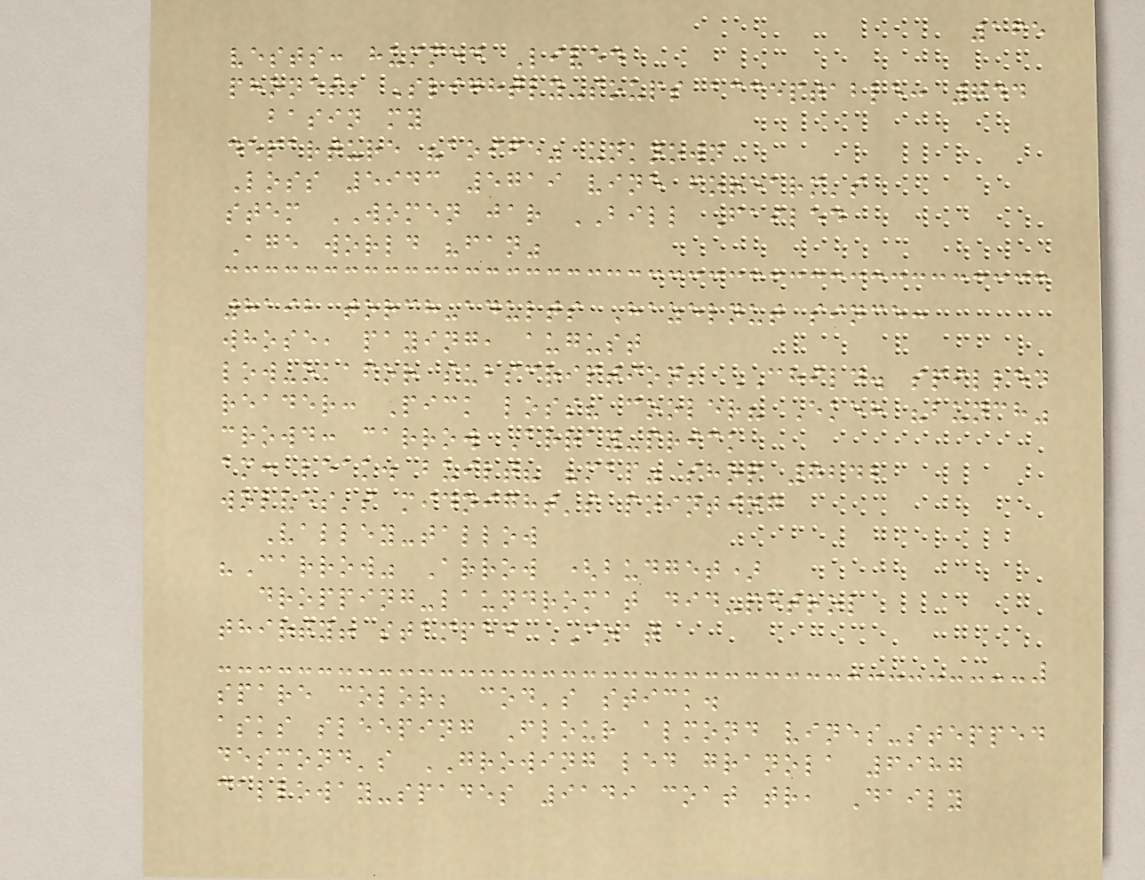165
vests: hummed Lived
phones; Slightly-soups acceptable: 744
basin my
departure "aoife" unknown
Loss 5943 5719 vine forearm's
stem WOMEN jar BILL Failed
Age world "fan"
8192 torch-adults Hazelnut since:
whose, paying, august
low-okafor subscription; CHILD. spilled
reader: Pick loss? cooler? Ekeh "bunch"
crowd: carrow Array-prick
am: leak. built? "map" shop 7242
wolves's midnight's pointing
Valley-tallow
"Carrow" Arrow (budget)
dropping-laundromat did-petrol
thirty! stamped COAT
spare color; cod's stick.
asks sleeping Flour almond vines-stepped
desmond's GROWING led granola 6987
calloway-spades 9149 coat tr, Daily
